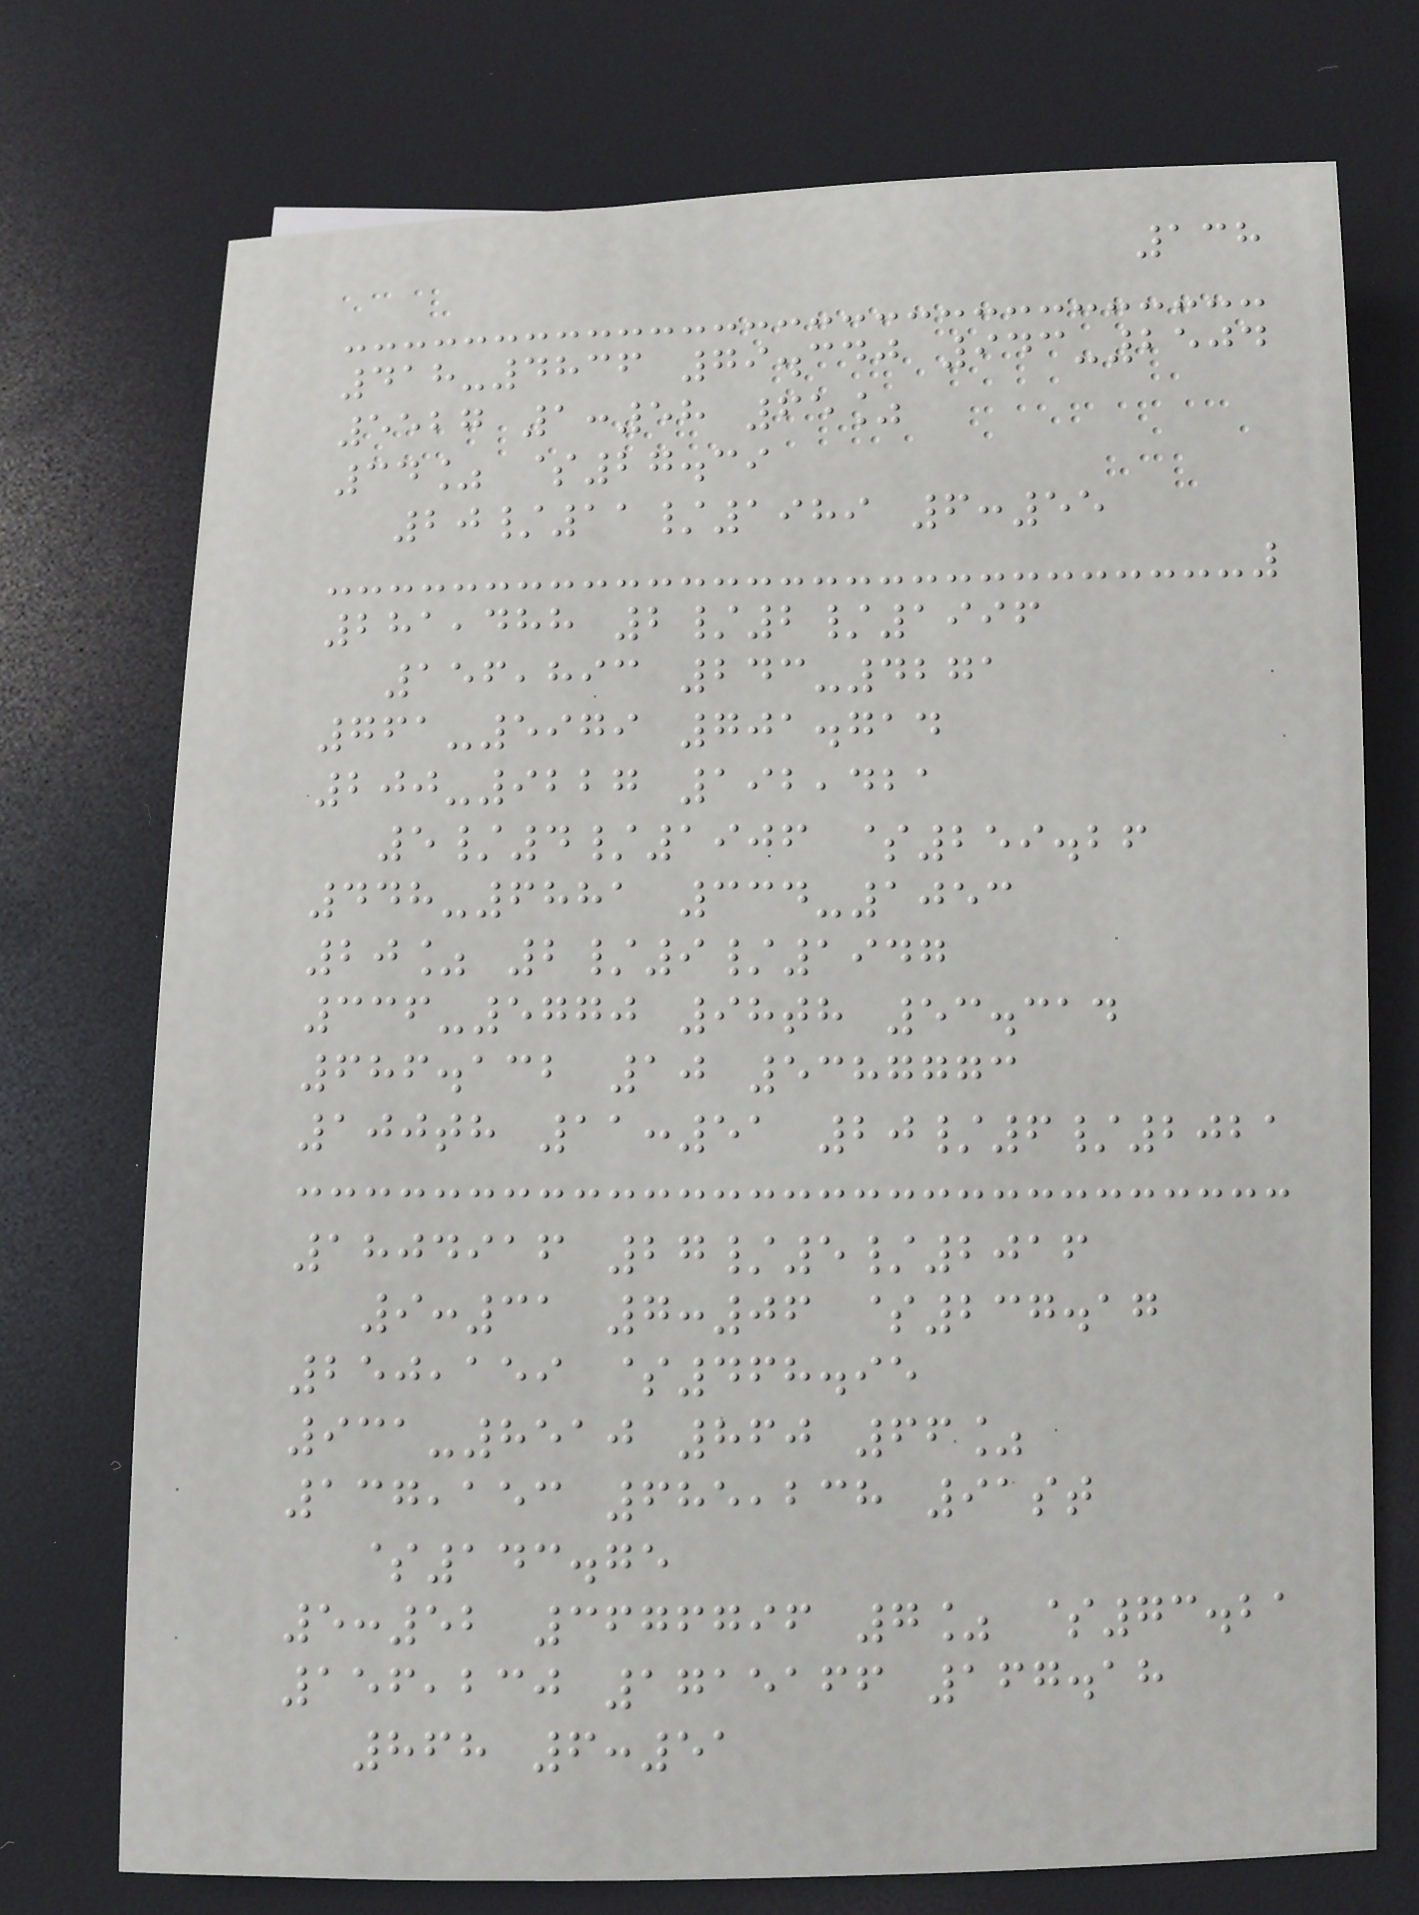138
418-4836 79.340 943-2504
5527 1:58 65%
34% $27.39
20/11/1989 6:55
281,488 2/2/1996
156,893 243-4271
761-5979 701.714
200-9227 192,421
5/4/1906 $259.26
448-6881 334-1053
20% 2/9/1947
336-5770 98th 53.314
686.132 10 5387773
100th 11:51 20/6/2021
1804916 27/5/2016
9:31 7:06 $237.17
250,159 $468.95
931-8510 860 66%
137,153 685,238 91st
$143.75
5:52 3676796 7% $73.21
156,230 1715166 167.18
868 6:51
